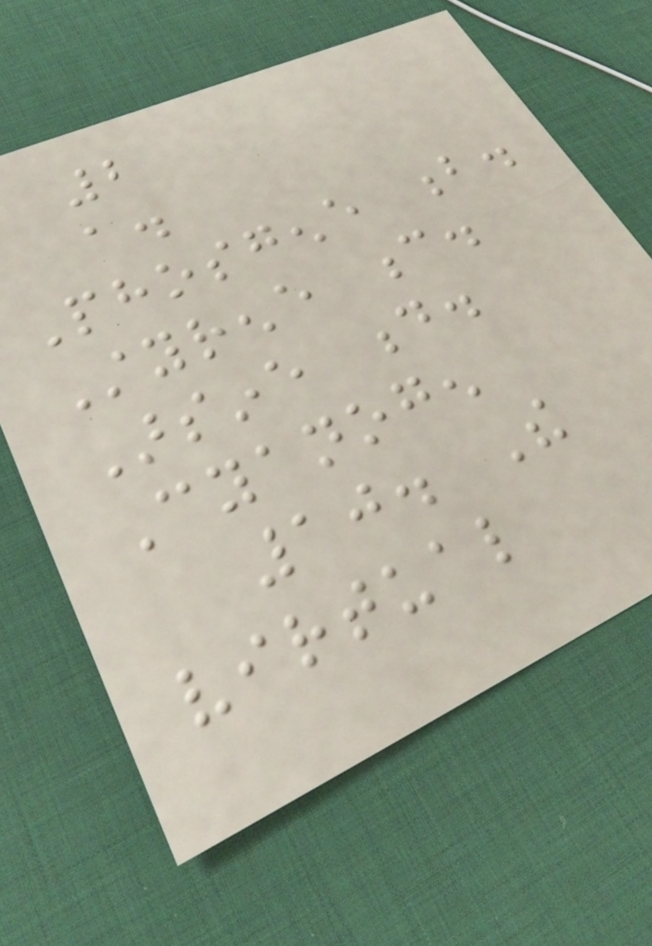2
a.
Phosgene b.
Styrene c.
Arsine d.
Cyanogen
10. The
virtual
